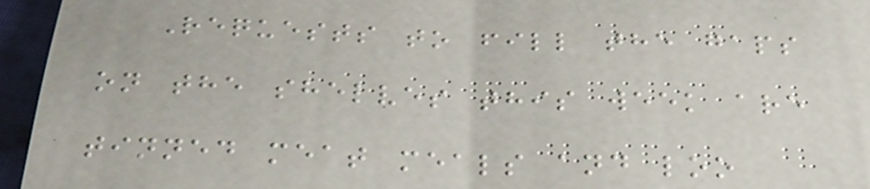Requests to fill the gaps
on the shelves this week are
tinned meat meals and loo
